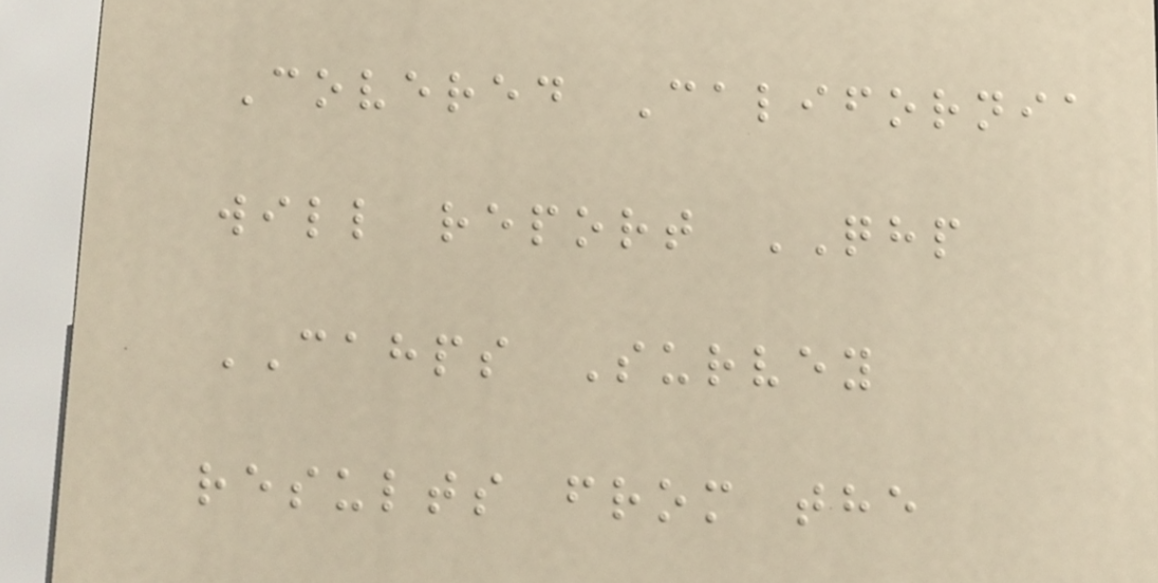Covered California
will report QHP
CAHPS Survey
results from the
